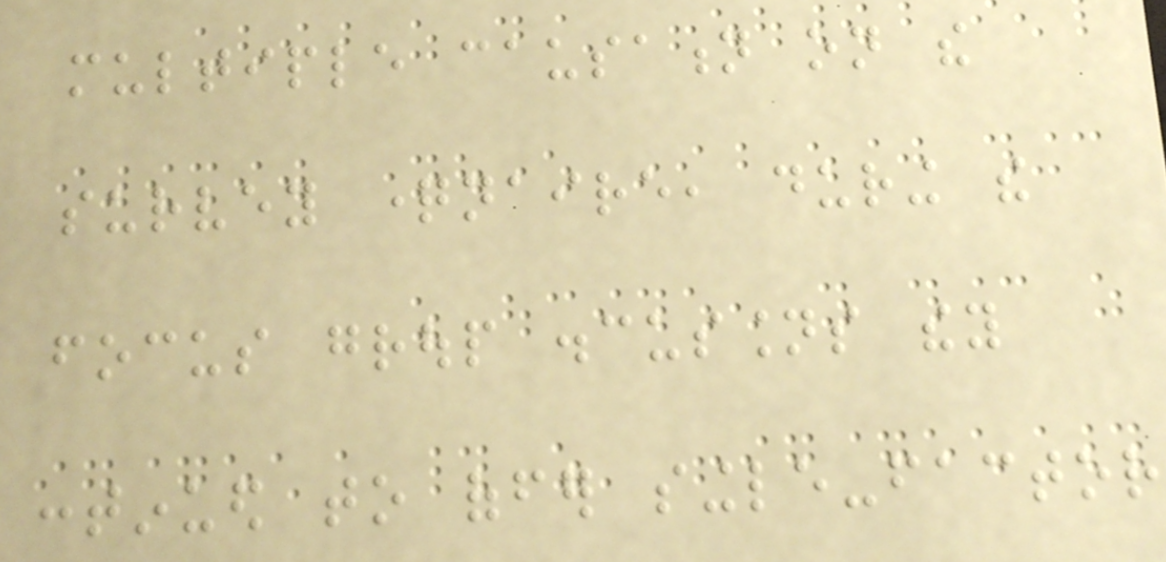multiple causation on the
survey questionnaire, during the
focus group discussions they
continued to offer single-factor
